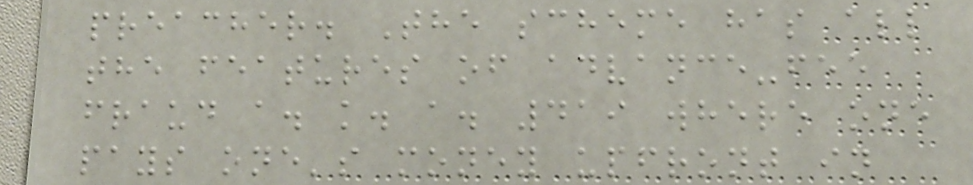preacher. The scheme has all
the features of advance-fee
fraud a. k. a. 419 where one
pays one's money upfront in
